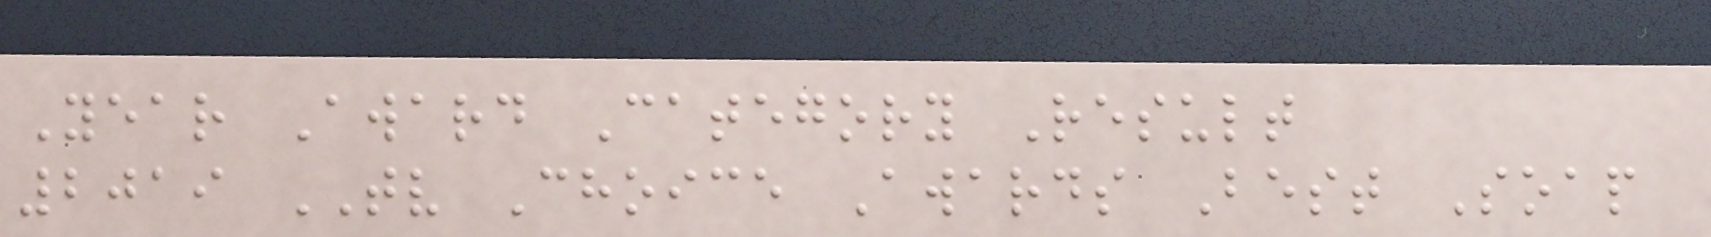Year Award Category Result
2019 TV Choice Awards Best Soap
